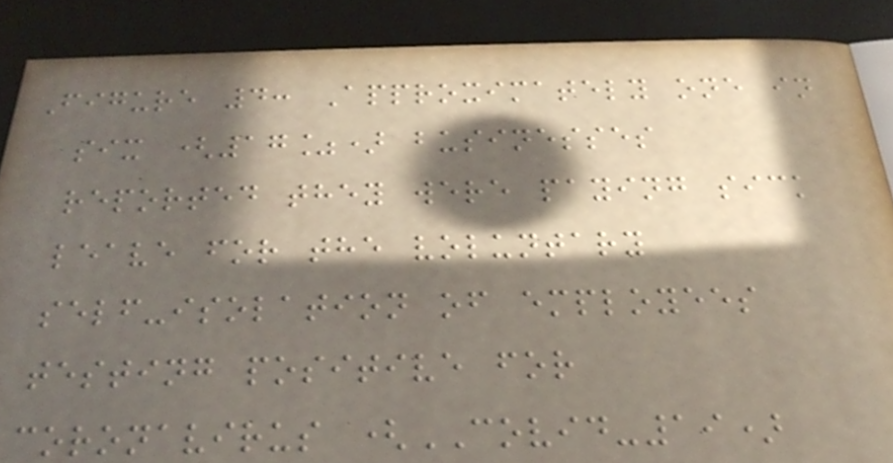Figure 4: Approximately one in
six (17%) businesses
reported they were paying sick
leave for the voluntary
self-isolation of employees
testing positive for
coronavirus (COVID-19)
